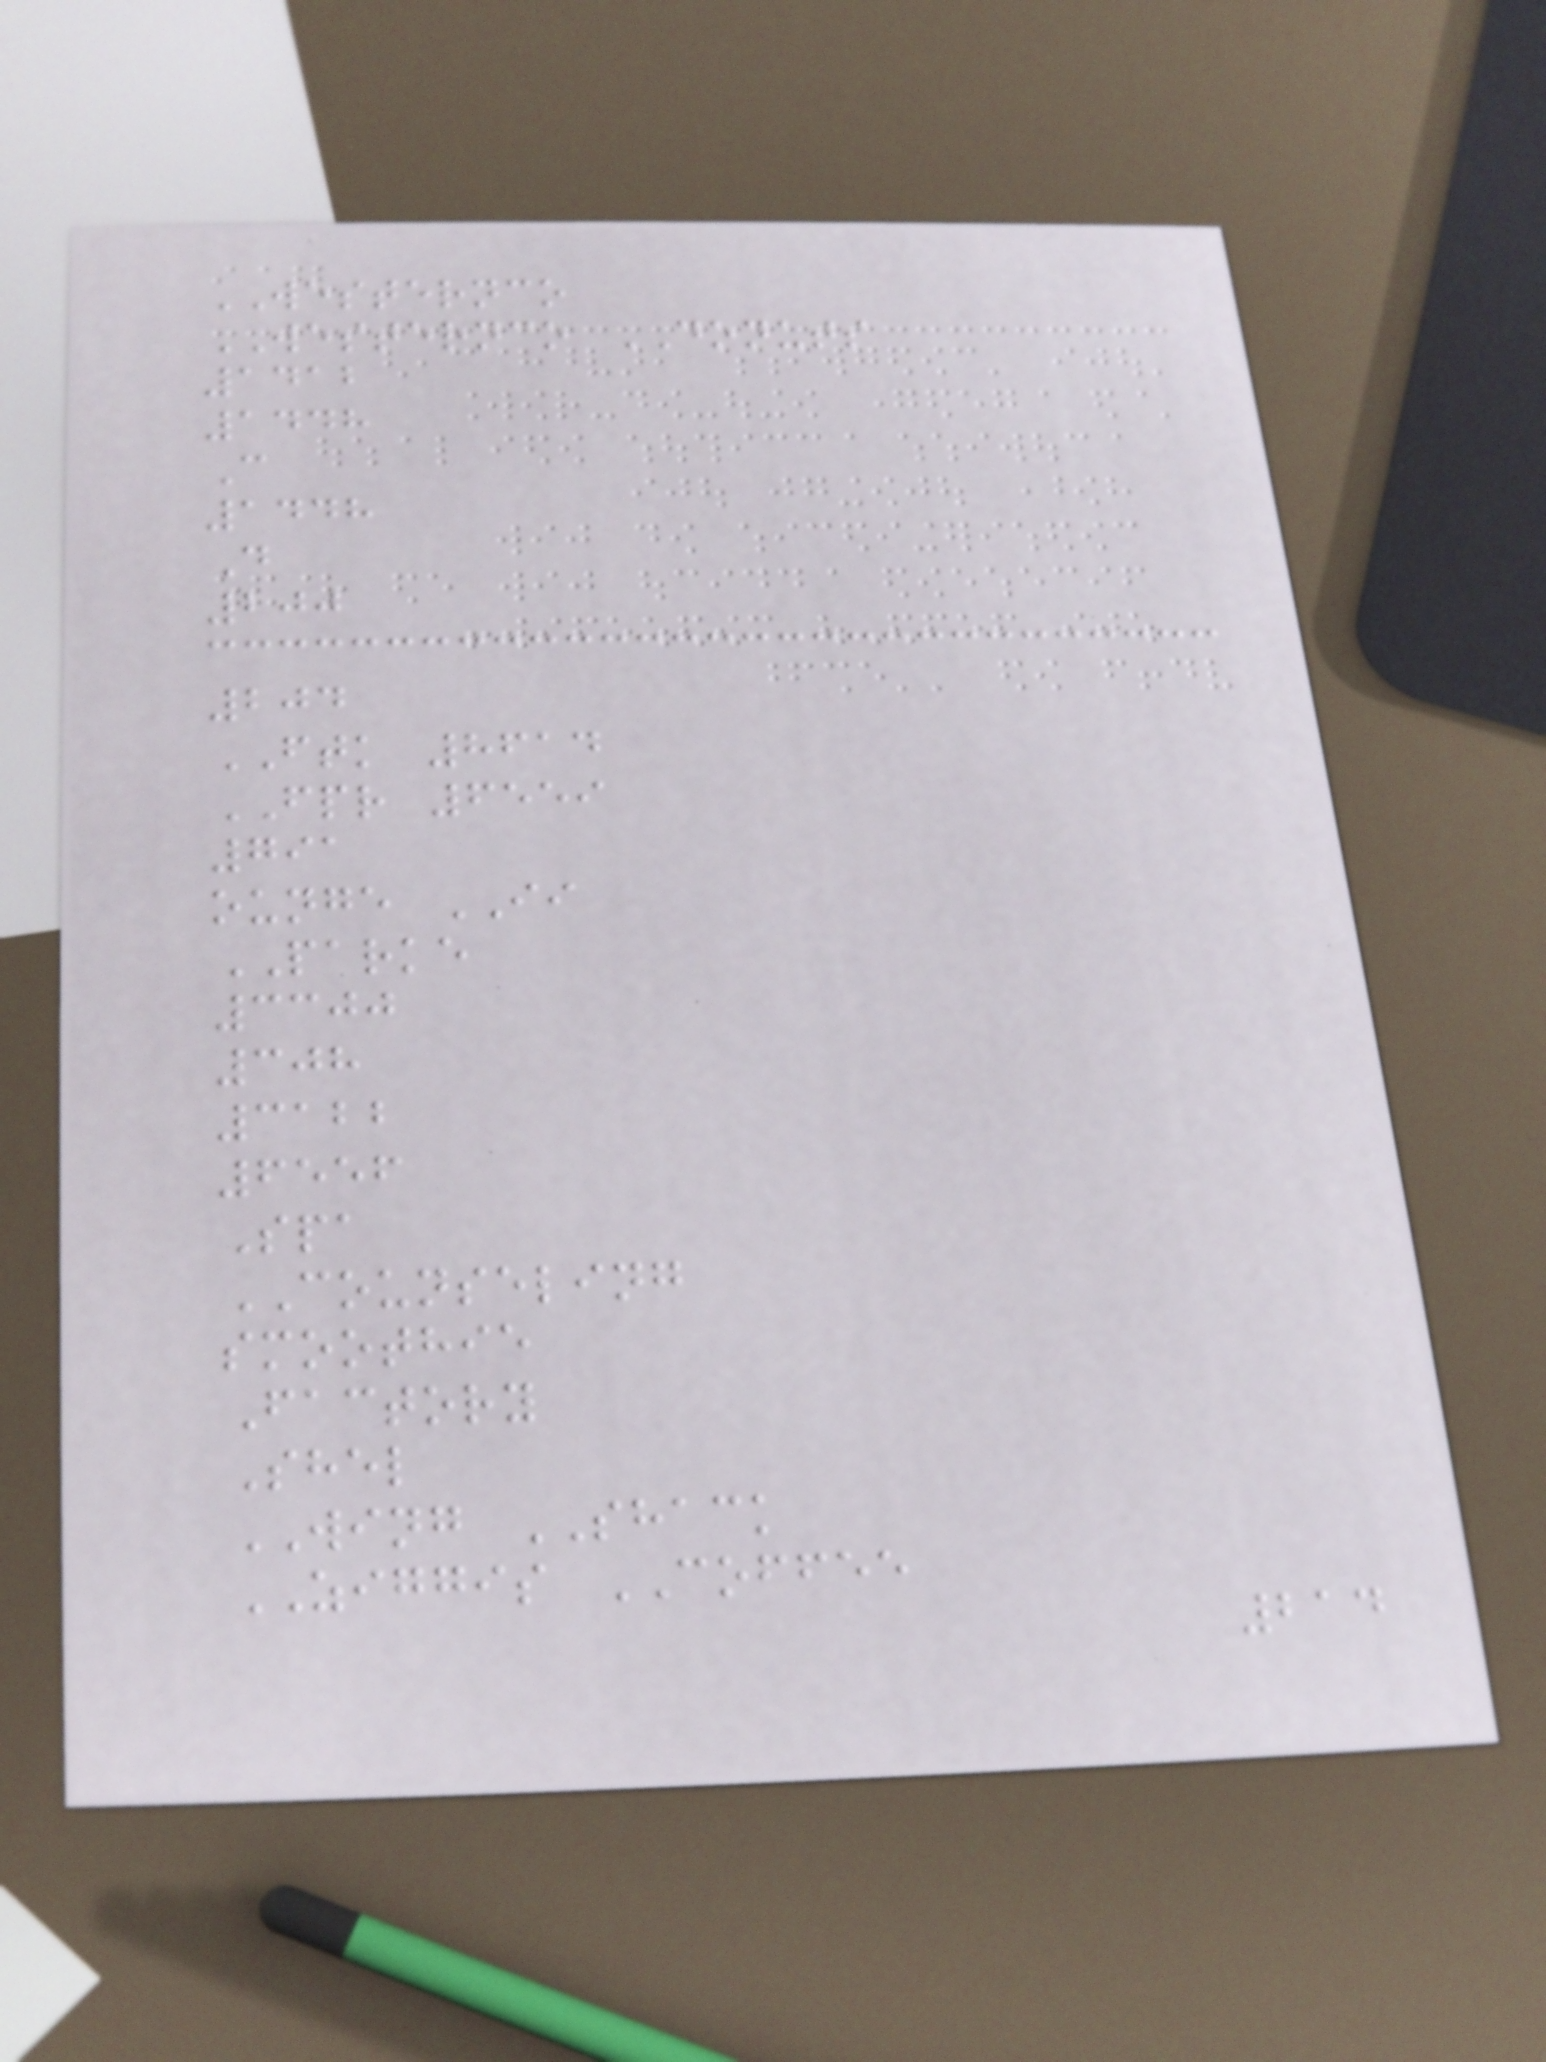WESTERNCO
WESTERNCO DONUTS
1412
1448
C
1448
D
200
204
FTK 8614
FPR 6559
791
ounge II
PARKE
3300
308
3122
6556
Spa
COUNSELING
smoothie
Factory
Shel
WING SHACK
ZIGGIS COFFEE
214
